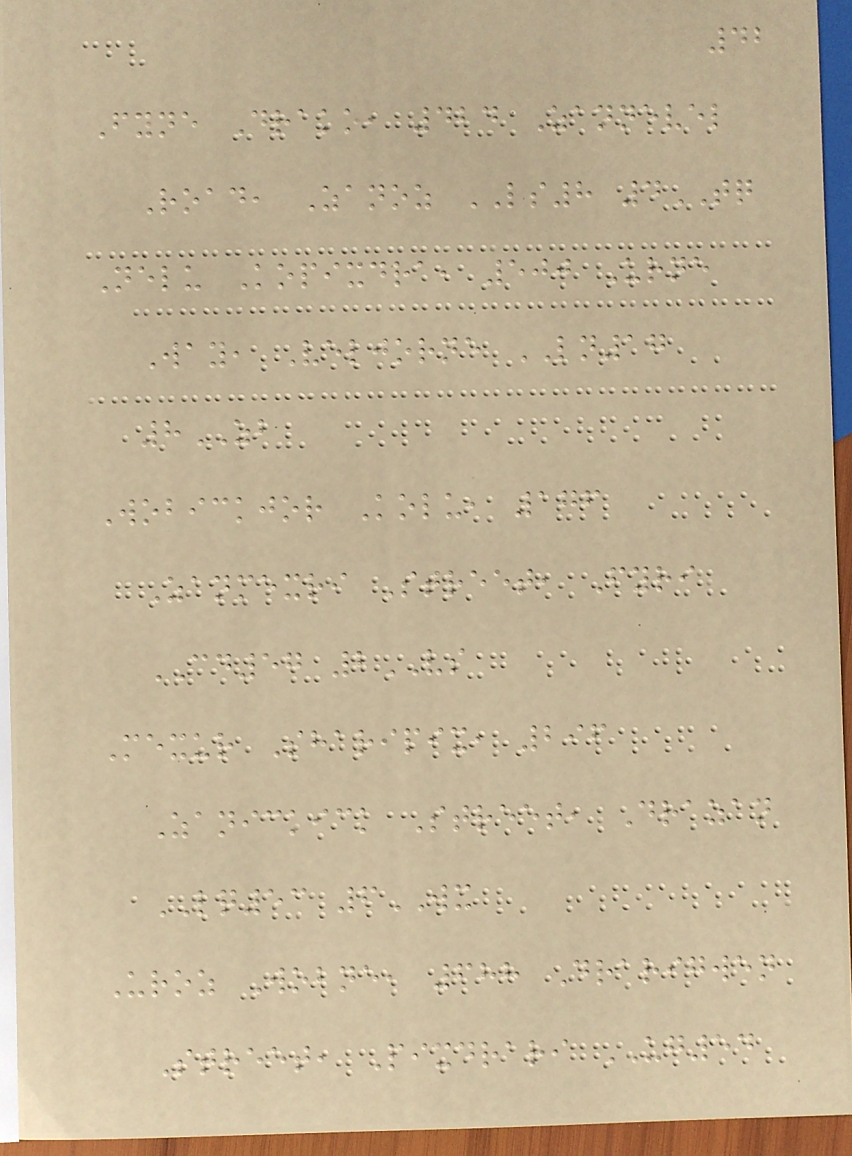42
Fyne Drako, 424 Zannevel
Road, Zanoz LS8 4TQ
Nelu Kopixdra, 500 Urne
Way, Veljorne LN17
8ZB
Wobickjor Kolu, 176
Zanmexri Street, Fyri
CD57 2VS
Mexur Sharipix, 296
Zanickick Street, Drazan
LQ53 6WX
Uroz Wobne, 688 Drarigwen
Street, Pixdrari UG54
